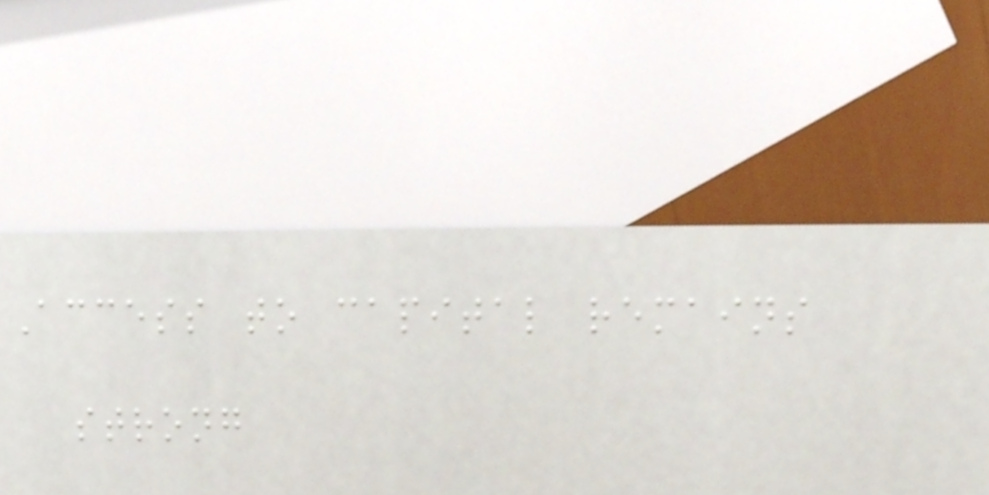Access to capital remains
strong
